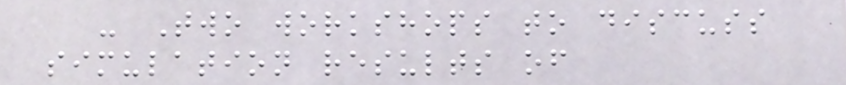- Two workshops to discuss
simulation results of
